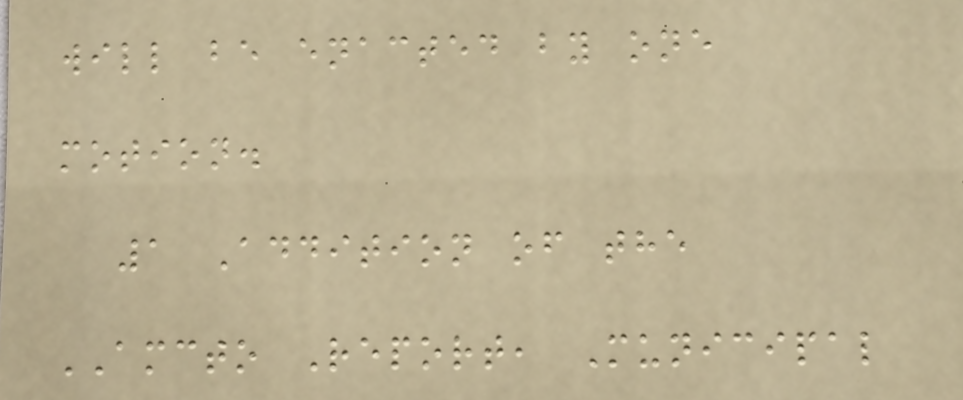will be enacted by one
motion.
1 Addition of the
AMCTO Report, Municipal
